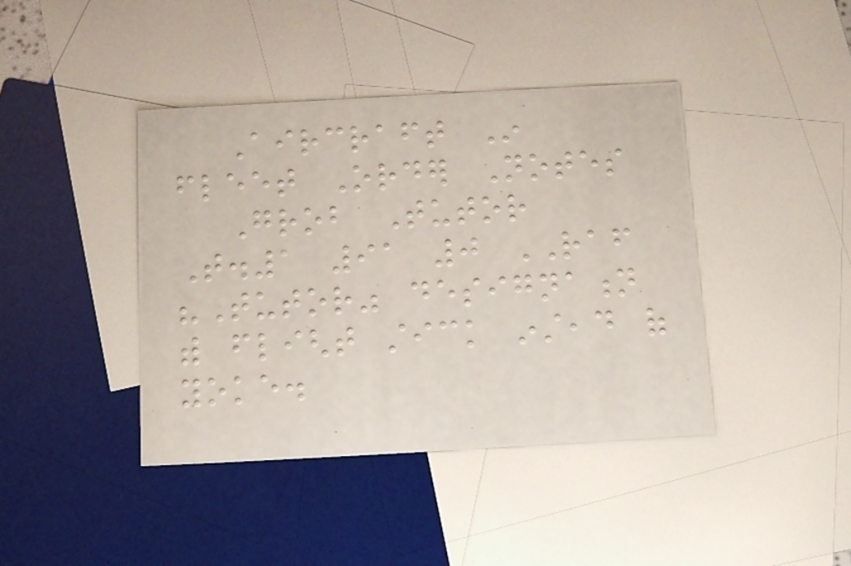Aircraft In
fleet Order Notes
Grob Tutor
T.1 91 0 RAF
"Tutor" designation
with flight stick instead of
yoke.
